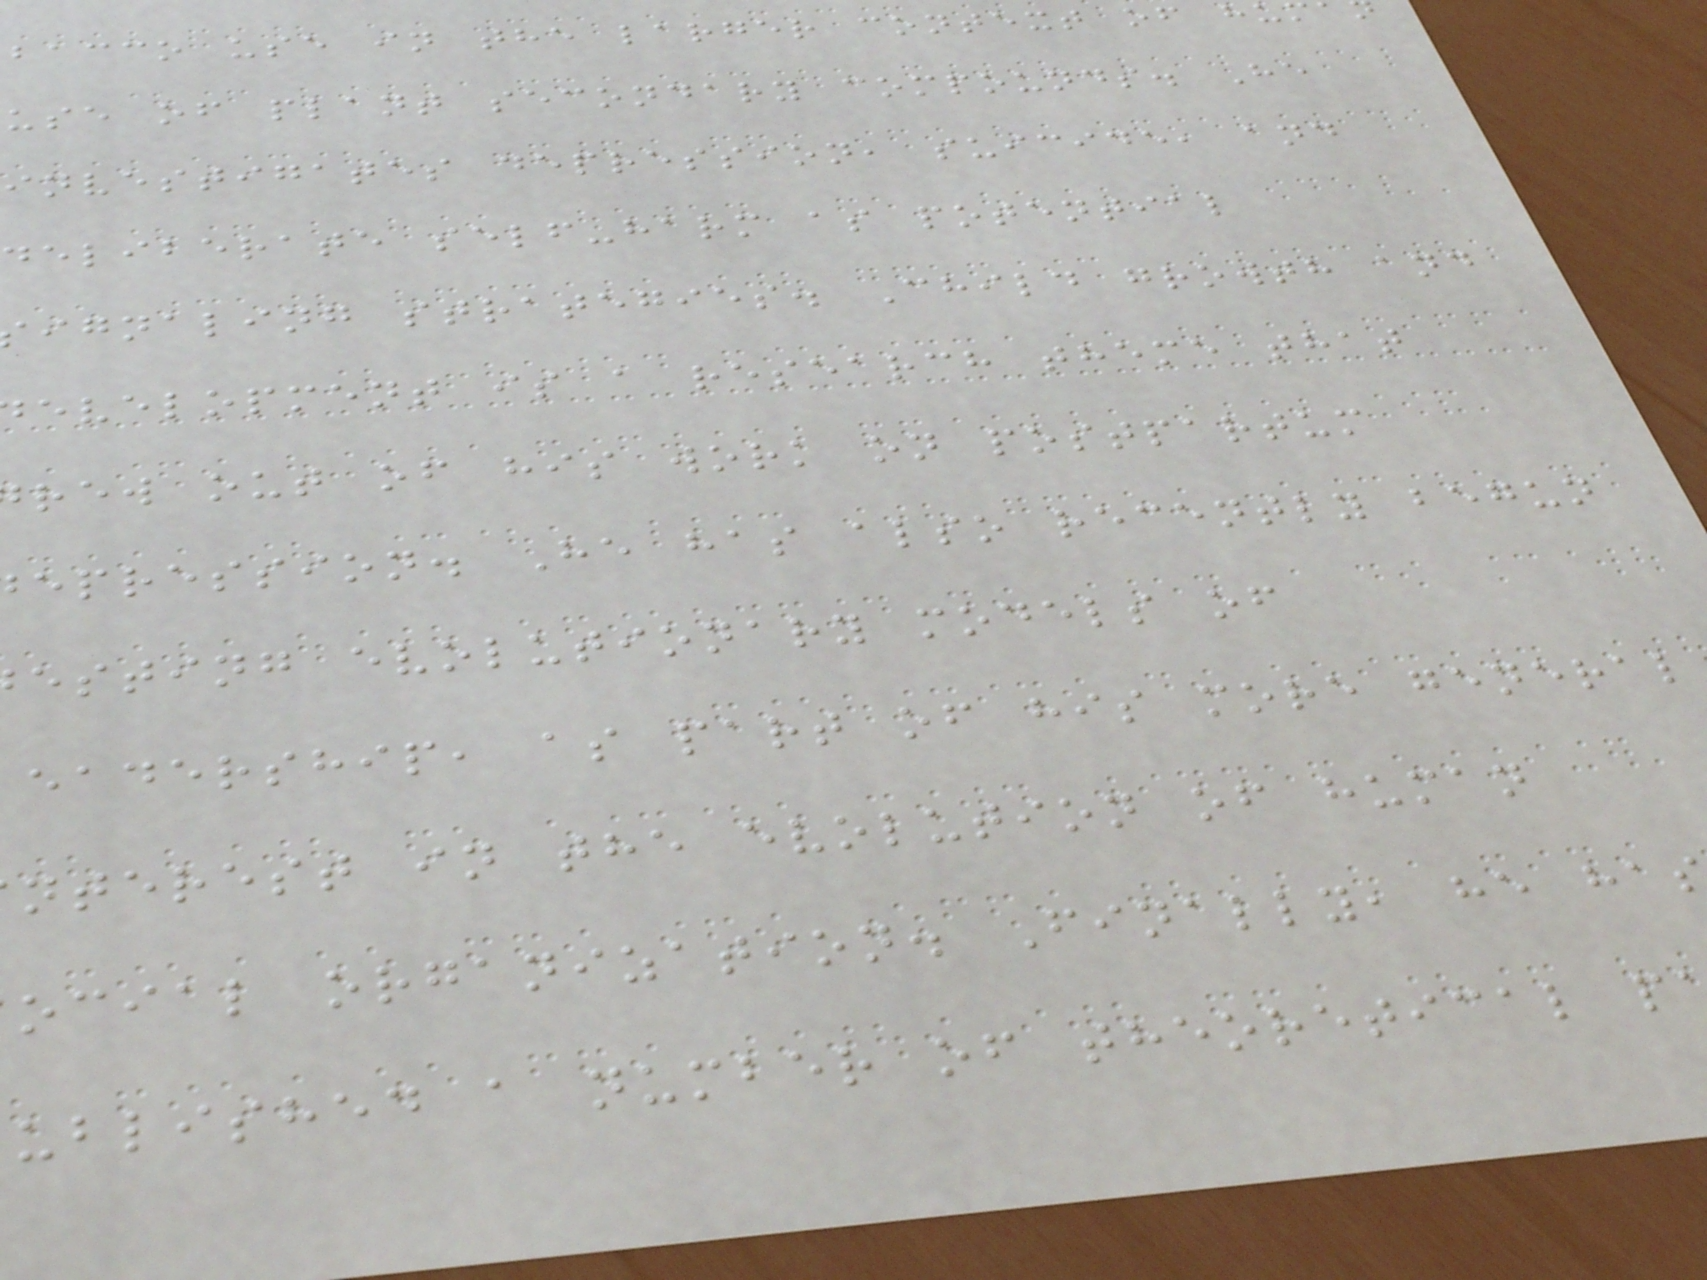bacco use in the larger context of hu
use of plant secondary compounds. He
investigates depression, suicide, and
deliberate self-harm as potential
ignaling strategies. Child growth and
evelopment is a research theme that
rew out of his work on postpartum
epression. He has also recently begun
esting evolutionary models of
eadership, as part of his more general
nterest in the evolution of human
ocial organization. Finally, he ha
ublished a number of theoretical p
